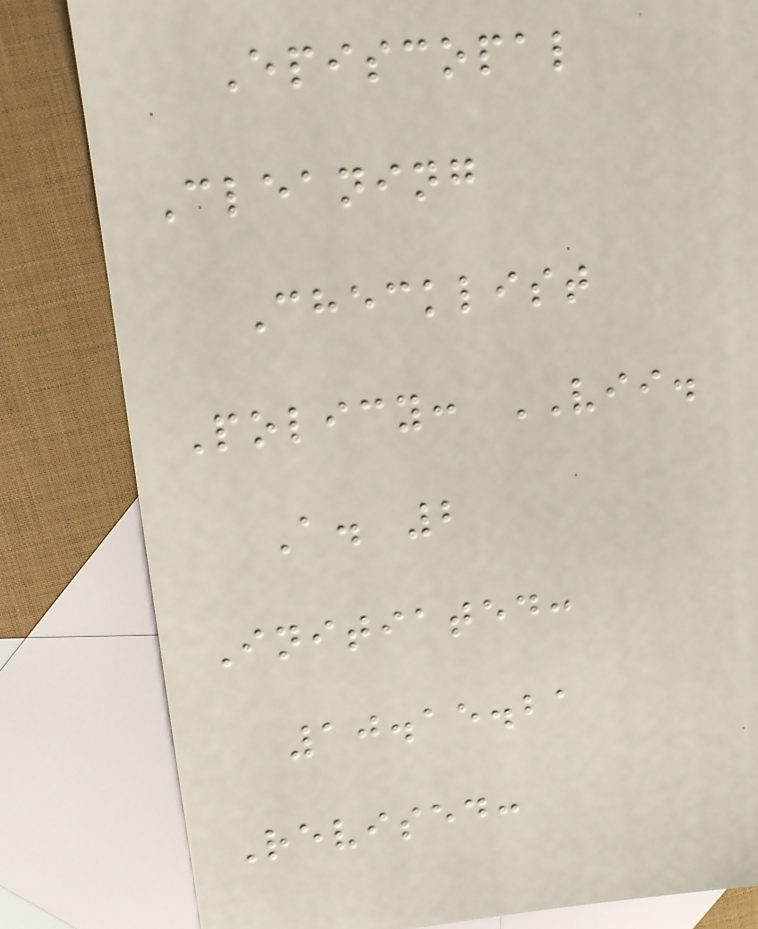Episcopal
Cleaning
Checklist
Policy: VII.
A. 2
Initiated:
10.15.21
Revised:
